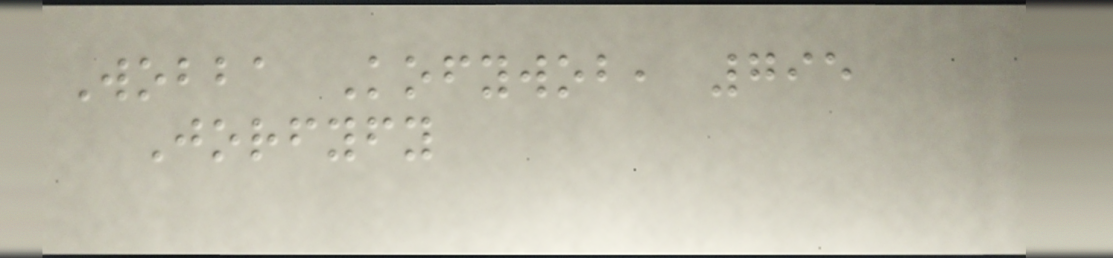Wobba Kofywob, 795
Jorfyfy
